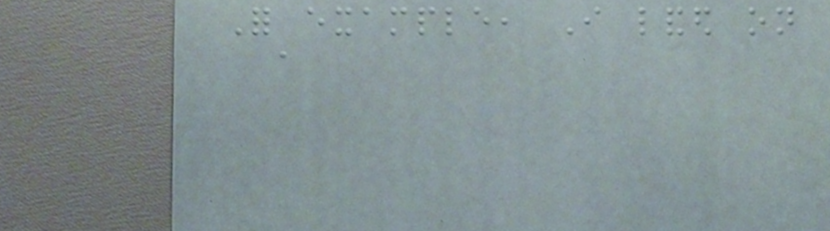For example, I landed on
a
